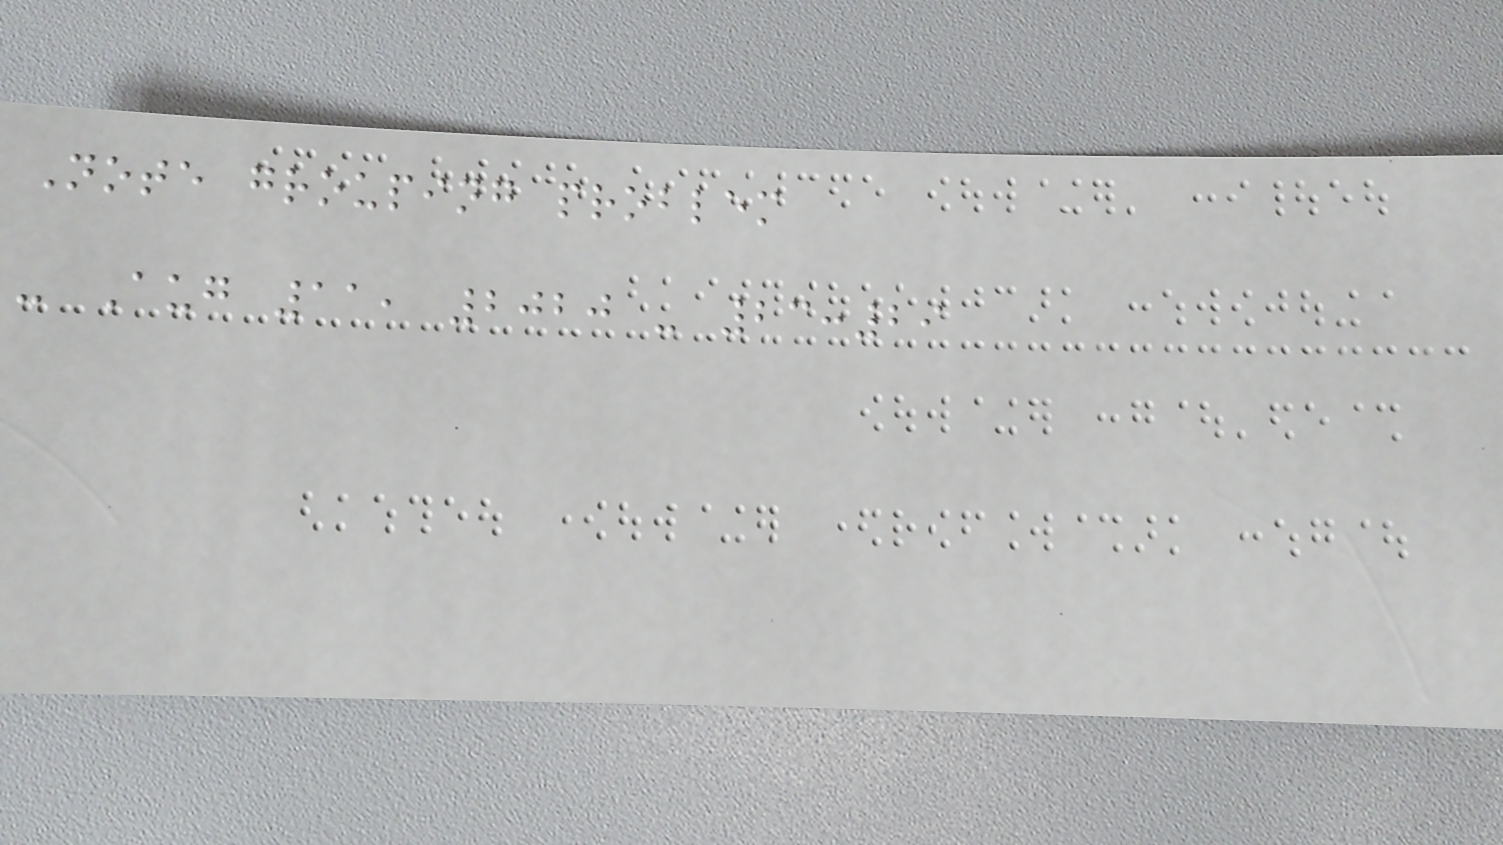Note grouping problem
- Aug 11, 2020 - 23:29
